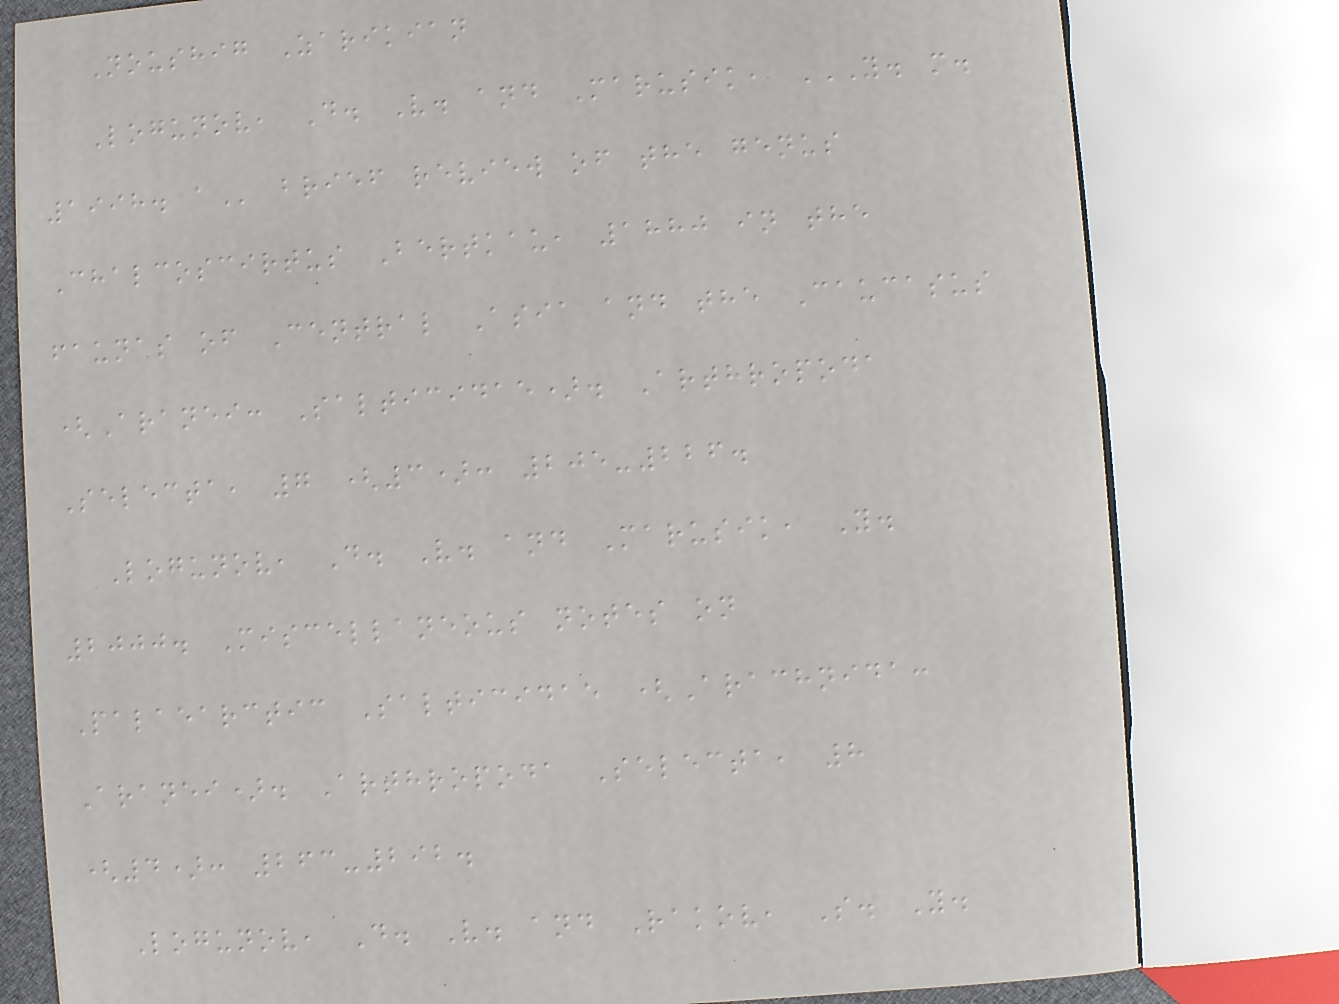Noushig Zarikian
Logunov, D. V. and Marusik, Y. M.
1998. A brief review of the genus
Chalcoscirtus Bertkau, 1880 in the
faunas of Central Asia and the Caucasus
(Aranei: Salticidae). Arthropoda
Selecta, 7 (3): 205-226.
Logunov, D. V. and Marusik, Y.
2000. Miscellaneous notes on
Palaearctic Salticidae (Arachnida:
Aranei). Arthropoda Selecta, 8
(4): 263-292.
Logunov, D. V. and Rakov, S. Y.
